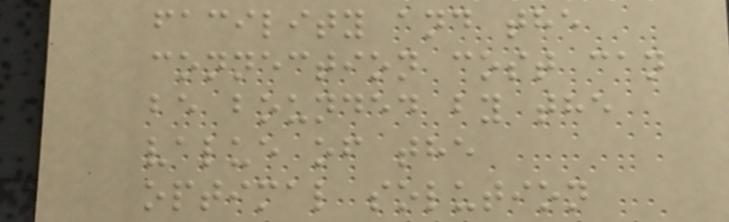facility and the
connection cost can
be bounded by the
value of the
optimal solution
